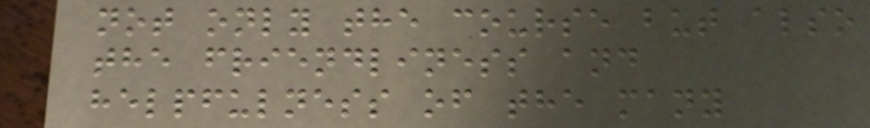not only the course but also
the friendliness and
helpfulness of the many
